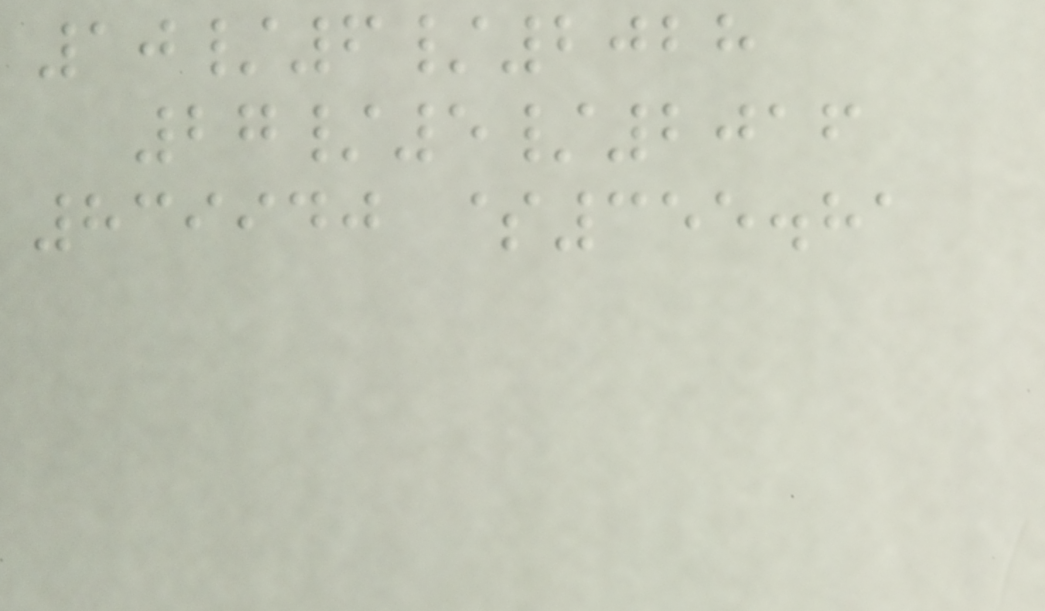10/6/2028
27/5/2016
839940 $355.81
